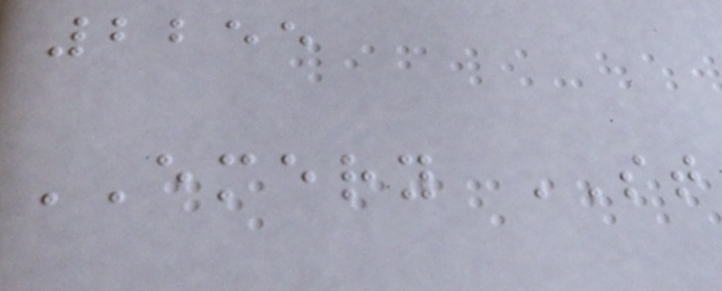2255
EMERY ST
